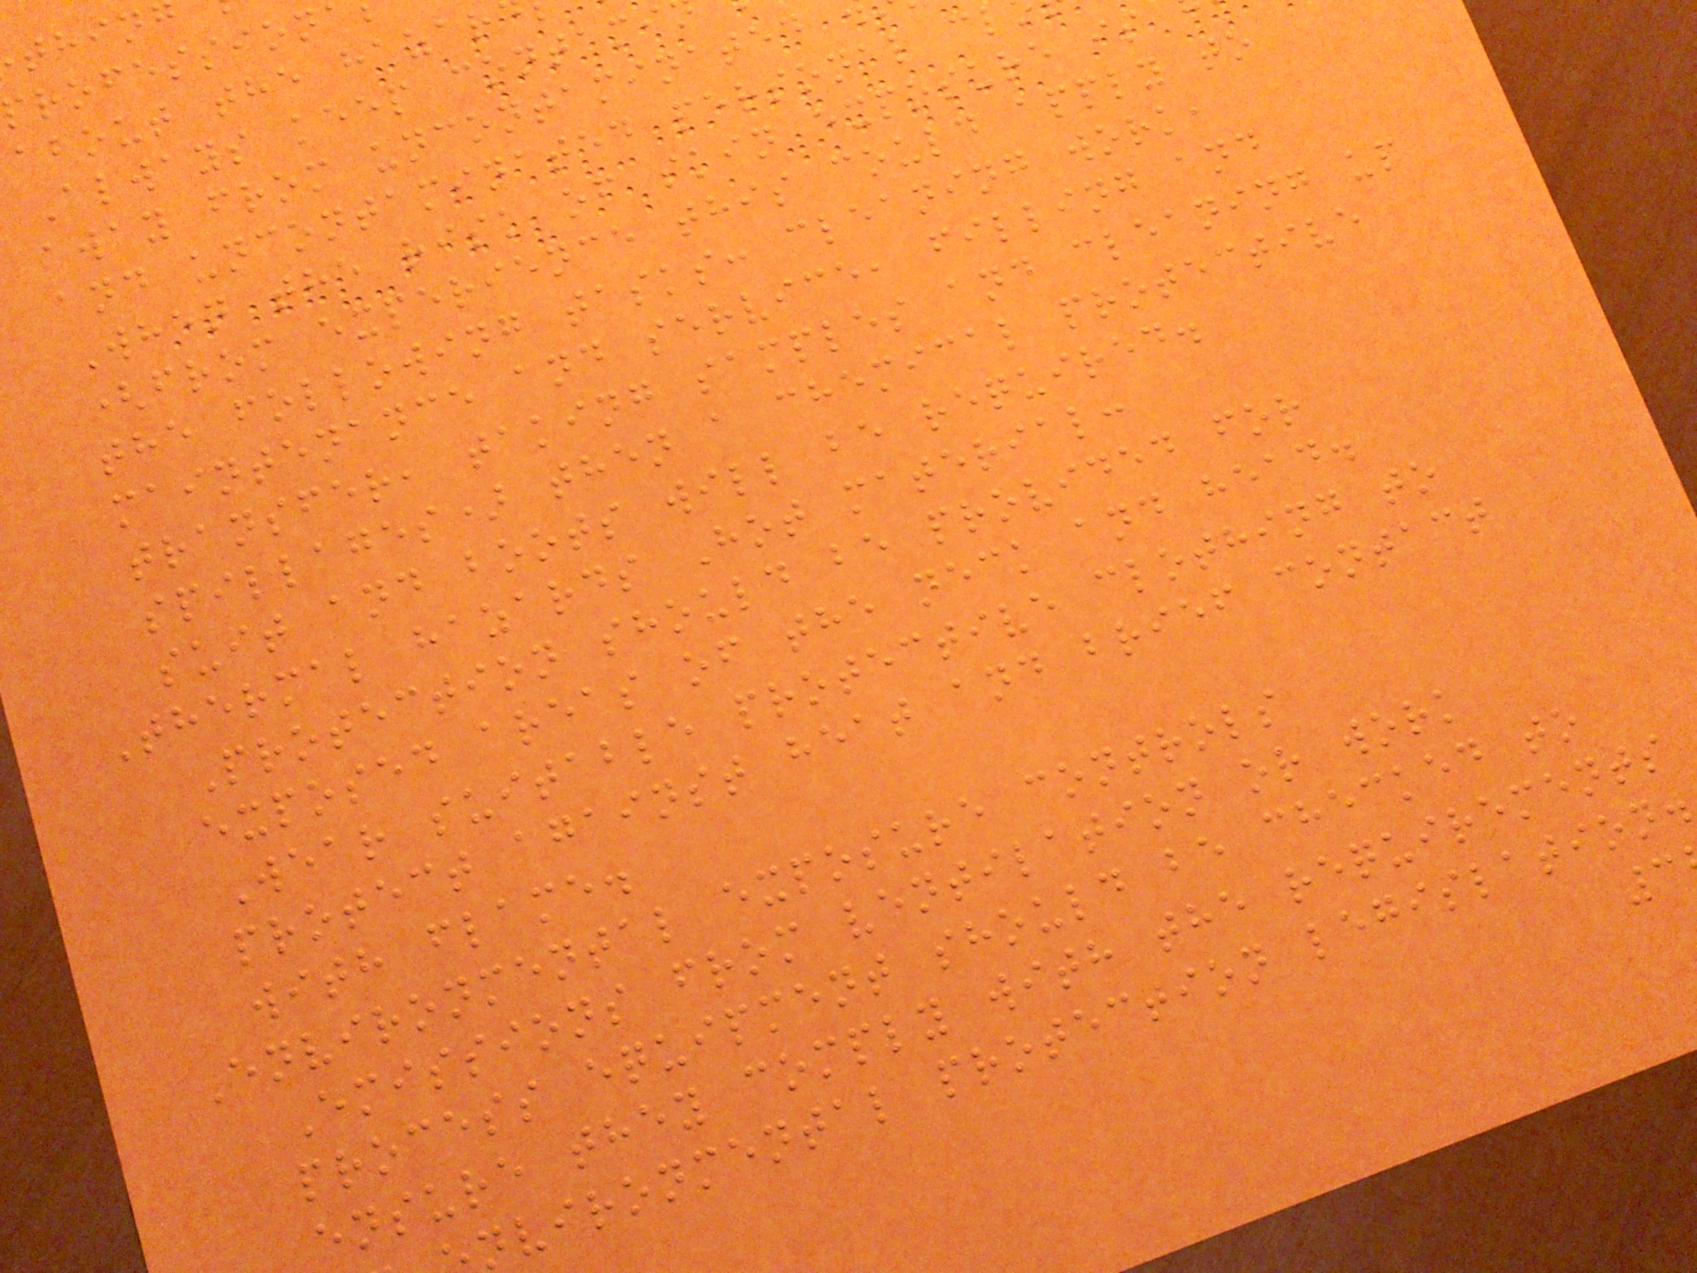profession
about the hazar
Always keep contami
away from uncontaminated
and uncontaminated personal cl
When the risk of skin exposure is
(from experience this could apply to
the following tasks: cleaning work,
maintenance and service, filling and
transfer, taking samples and cleaning up
spillages) then a chemical protective
suit and boots will be required.
Thermal hazards Hot material:
Protection should be provided for
exposed areas of the neck and head.
Wear suitable protective clothing to
protect against heat and brief contact
with flame.
Environmental exposure controls
Emissions from ventilation or work
process equipment should be checked to
ensure they comply with the requirements
nvironmental protection legislation.
